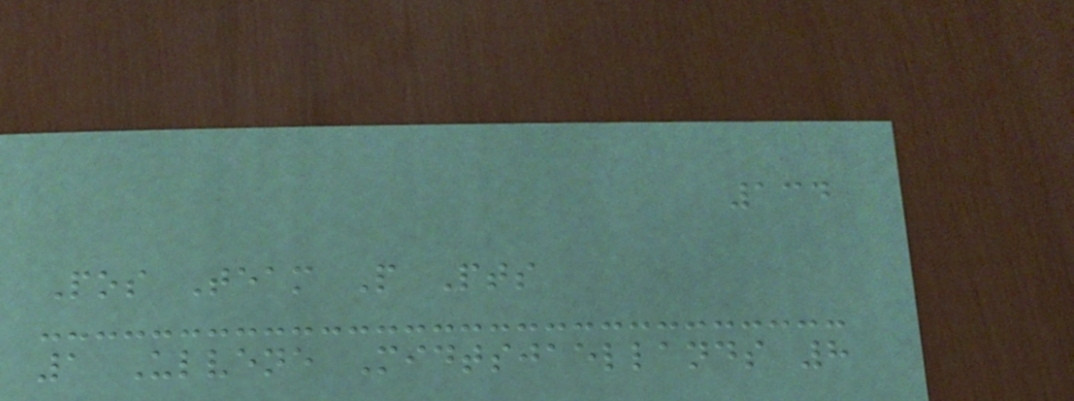134
Pos Team P Pts
1 Ulvene Midtsjaellands 8
